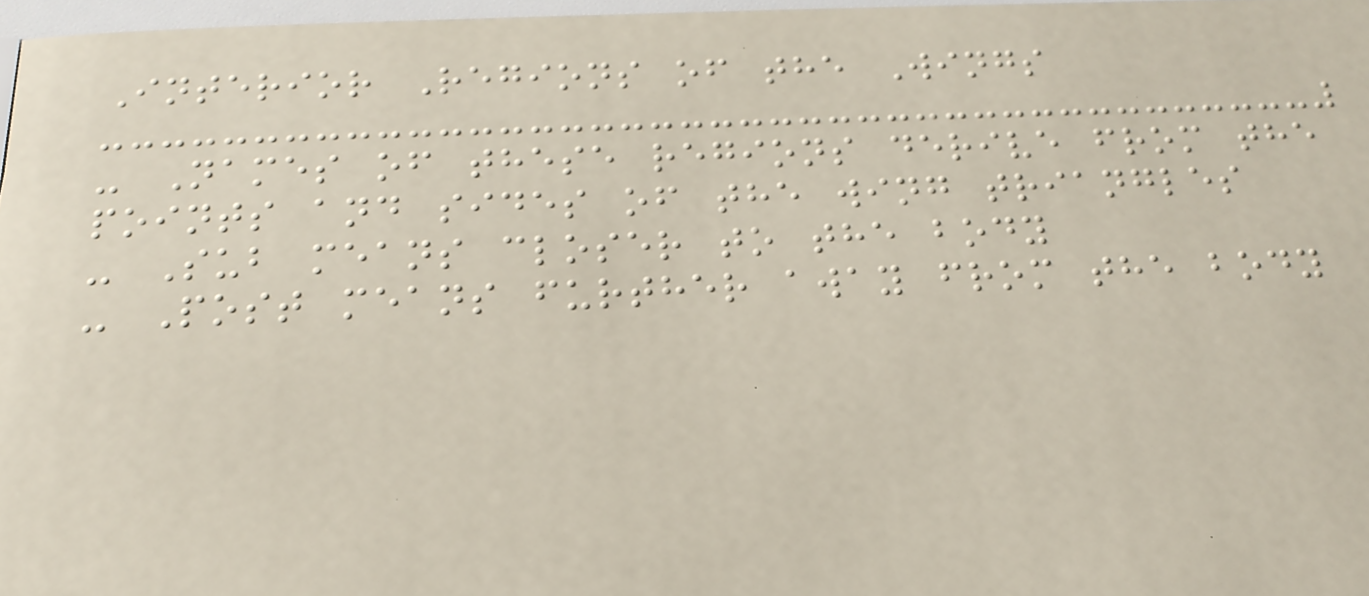Interior Regions of the Wings
- Names of these regions derive from the
points and sides of the wing triangles
- Sub means closer to the body
- Post means further away from the body
